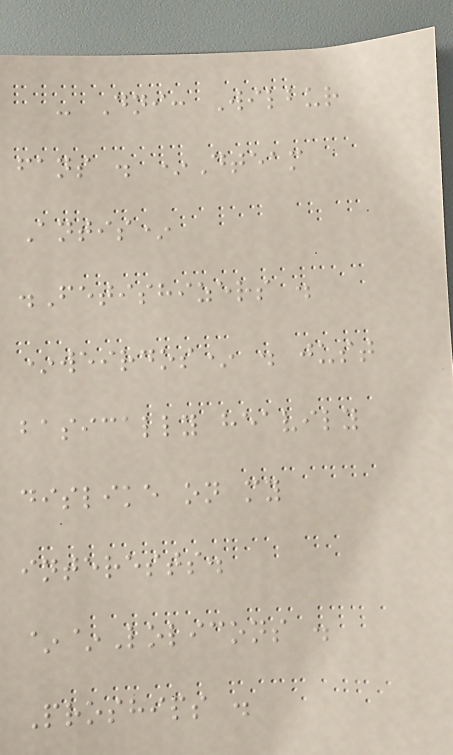- Dni: Wilbur
fans . *Dteam
Antis*
.Fetishizers .
*weirdos* . just
basically heavily
dislike on my
interests.
~~Lolicons .
Proships .
